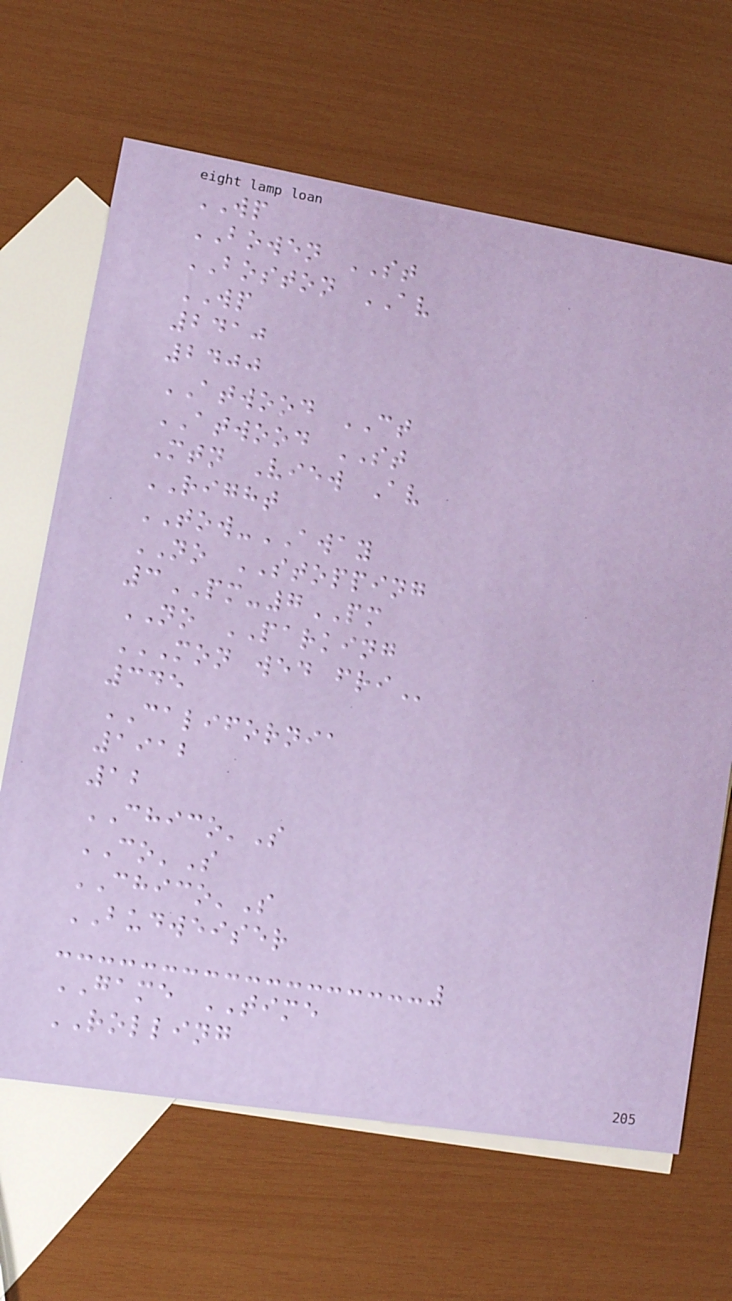WP
BOWEN ST
BOSTON AV
WP
2410
2400
ATWOOD CT
ATWOOD ST
Mtn View Av
RIGHT
TOW-AWAY
NO STOPPING
3PM-7PM
NO PARKING
MON WED FRI
345
CALIFORNIA
1912
12
CHICO'S
CO'S
CHICO'S
BUDWEISER
GAME TIME
ROLLING
